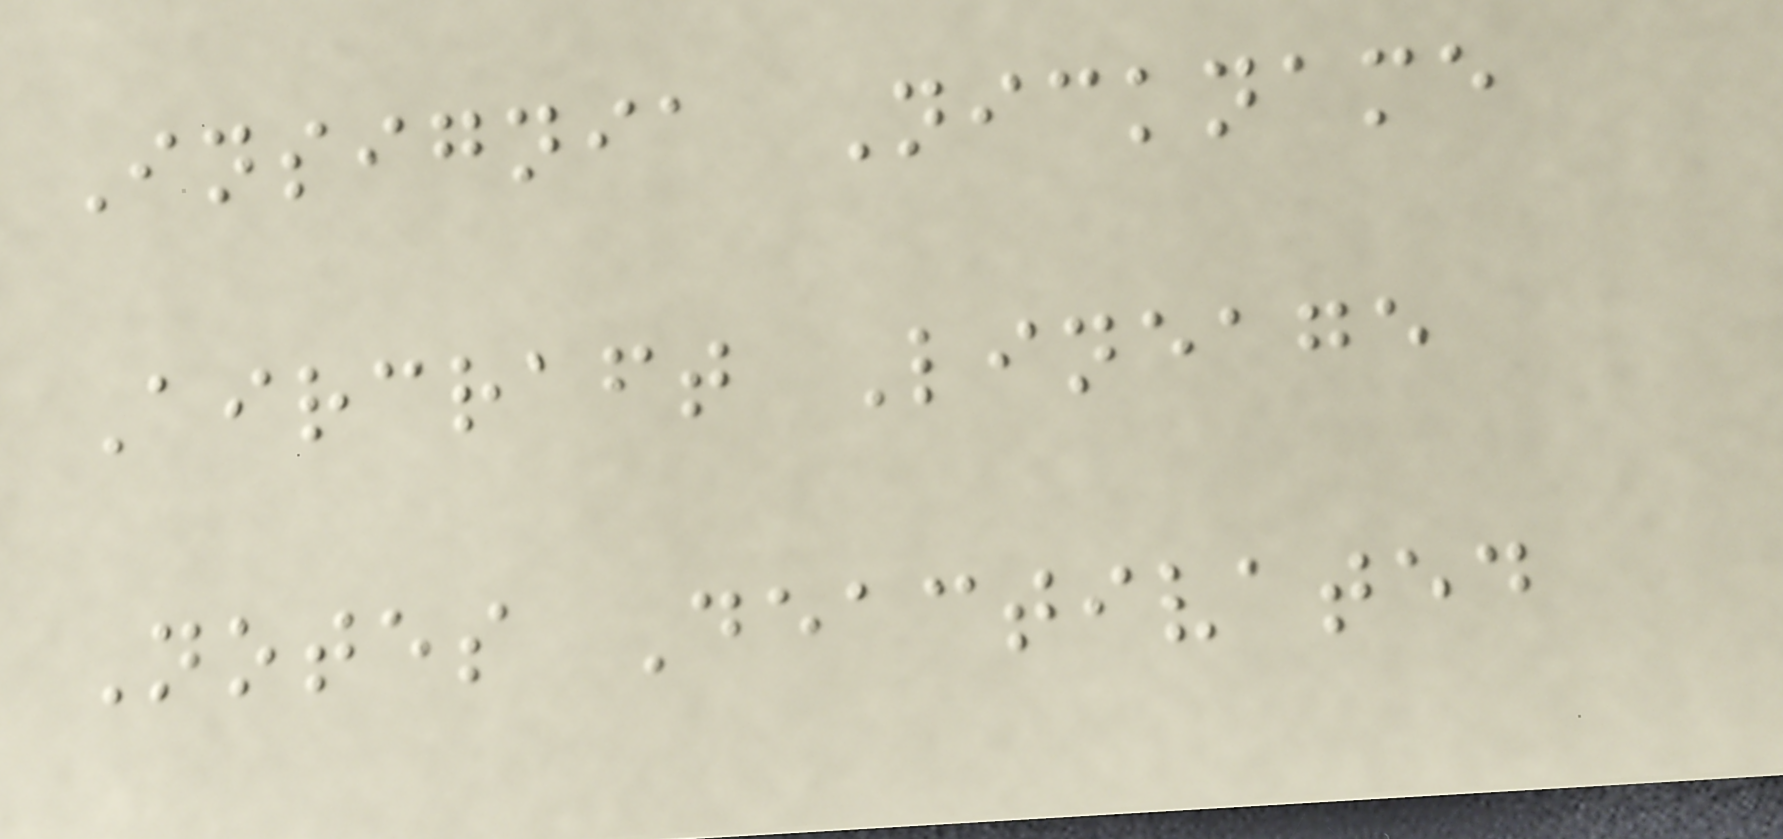Insignia Nickname
Aircraft Lineage
Notes Deactivated
